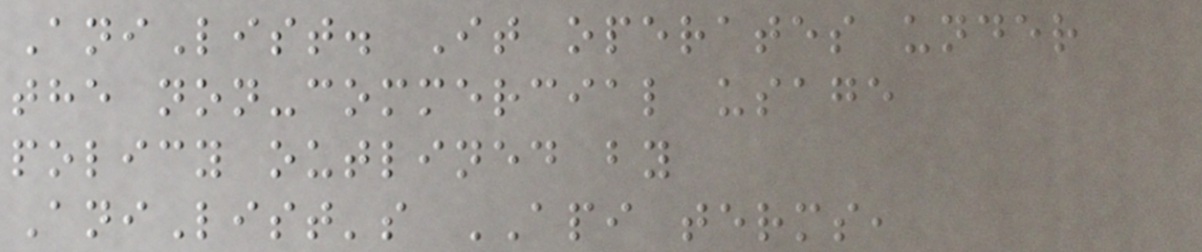AniList. It operates under
the non-commercial usage
policy outlined by
AniList's API terms,
